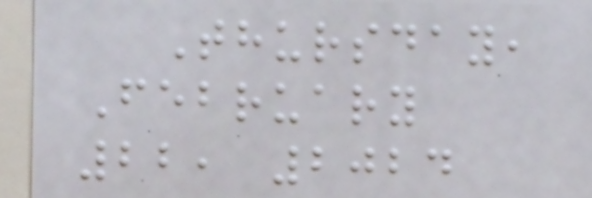Thursday,
February
22, 2024
